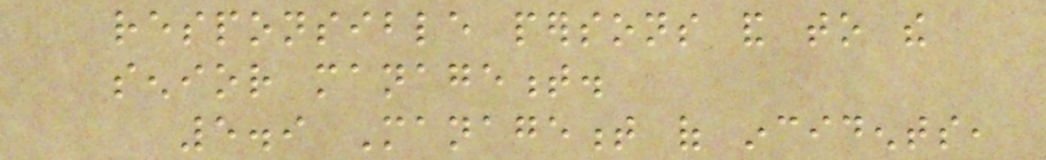responsible persons and to the
senior management.
5.9 Management of incidents,
